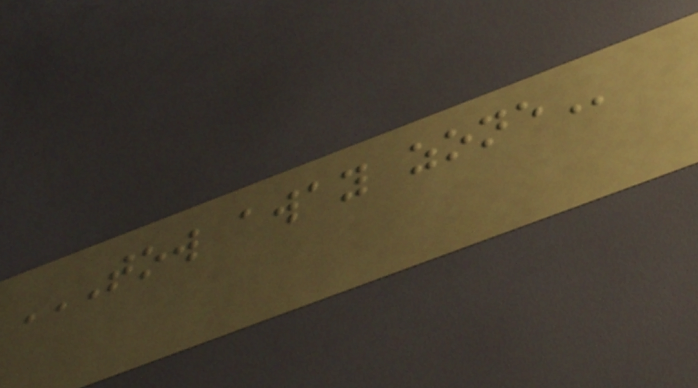TOW AWAY ZONE
